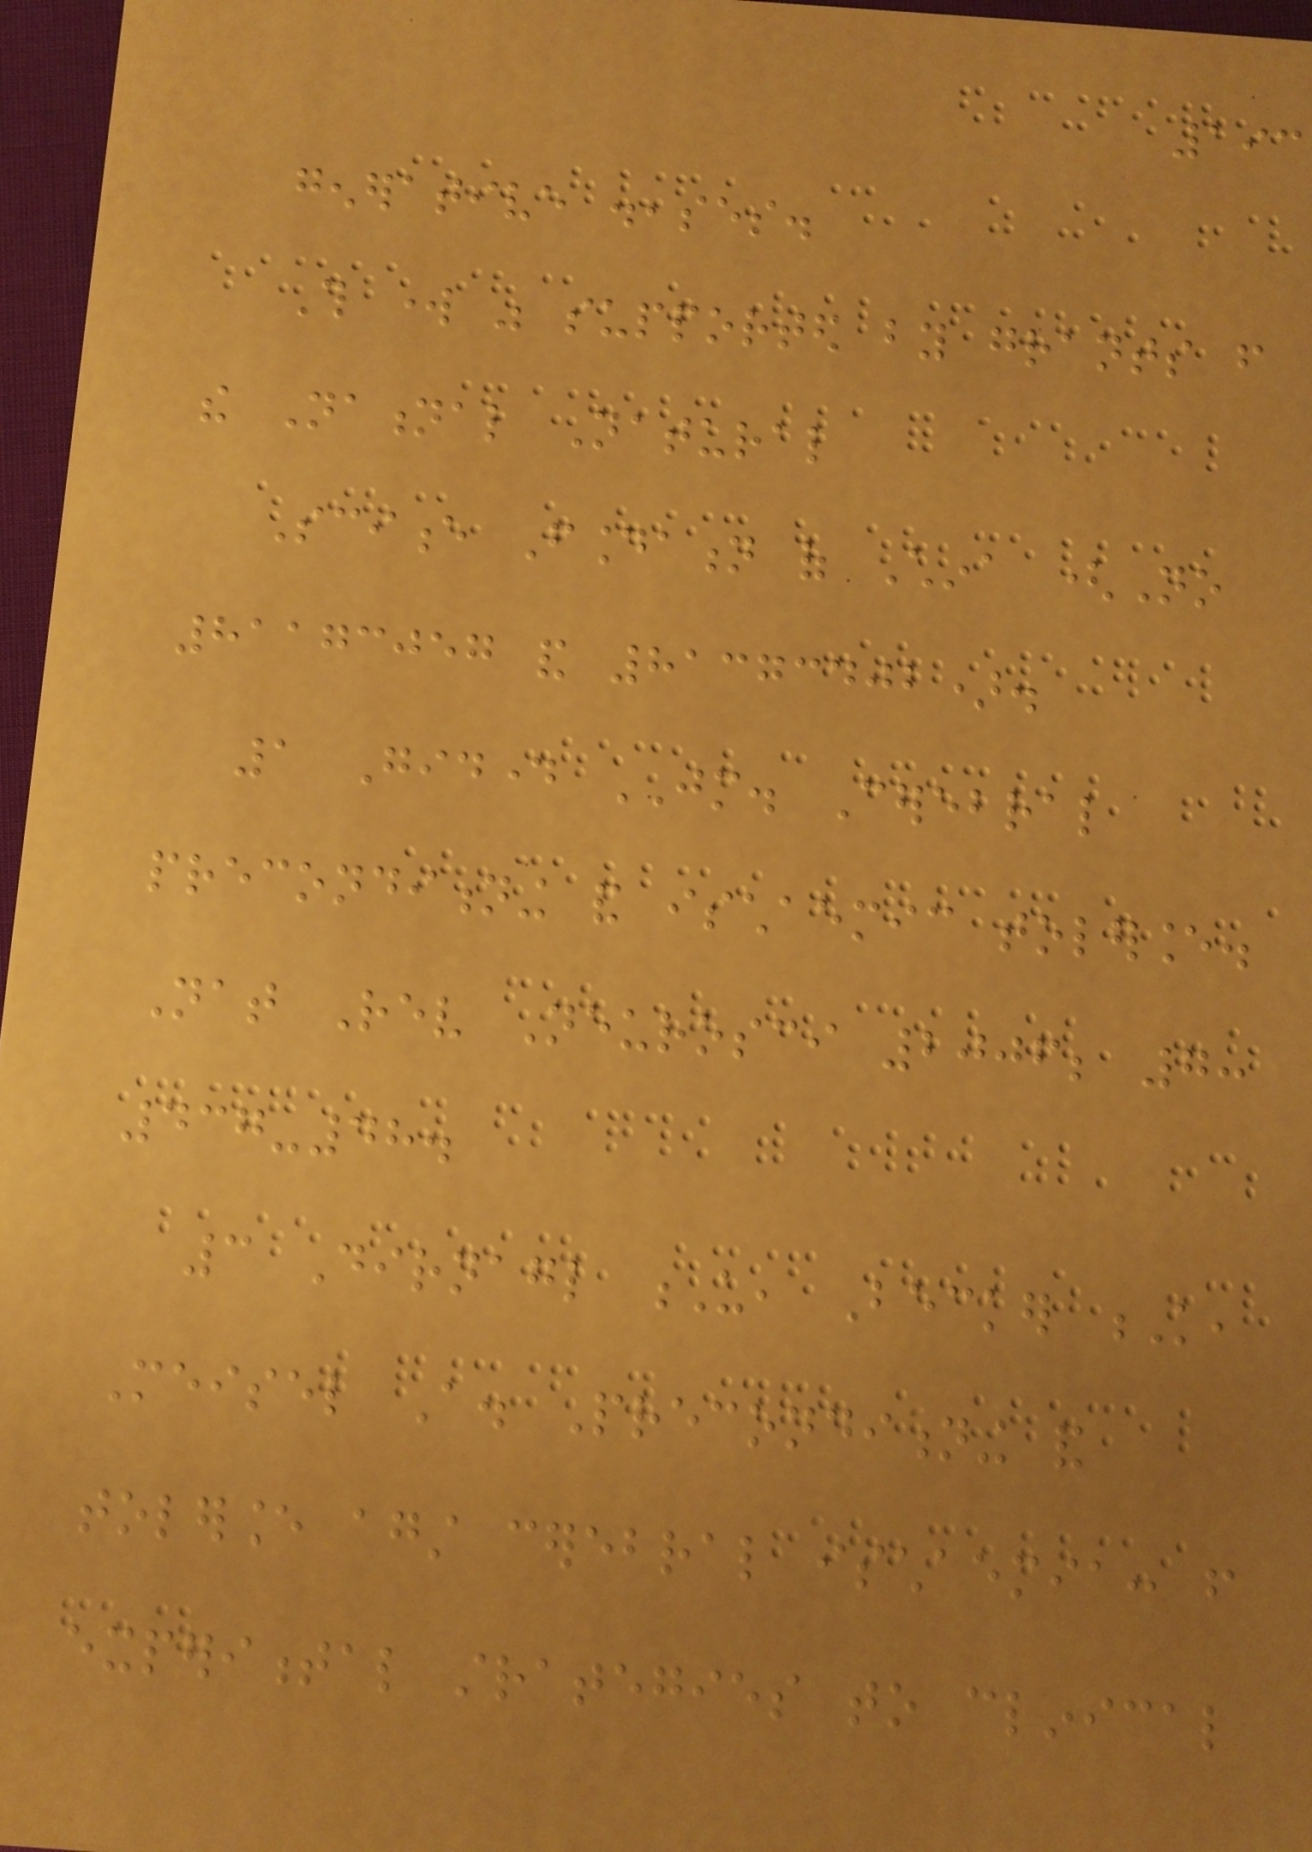193
generative diseases.
This work was supported by grants from
the National Natural
Science Foundation of China (No
81173057 and 81373402).
1 Gidday JM. Cerebral
preconditioning and ischaemic tolerance.
Nat Rev Neurosci 2006; 7:
437-48.
3 Dirnagl U, Becker K,
Meisel A. Preconditioning and
tolerance against cerebral ischaemia: from
experimental strategies to clinical
